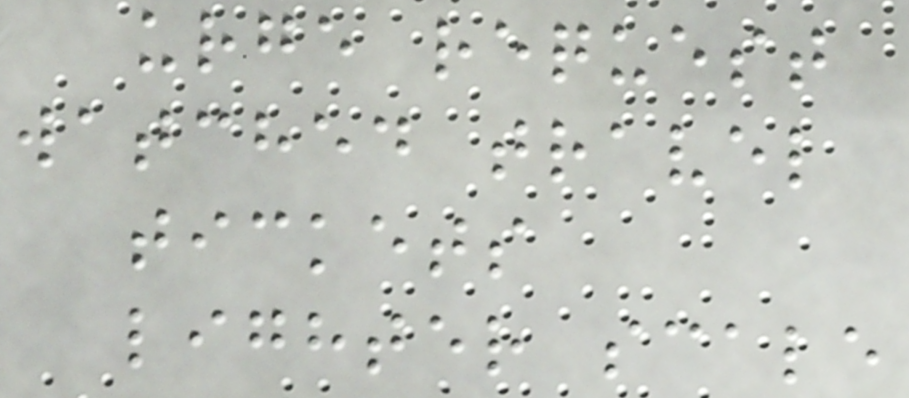urge request
watched travel
tickets
lighter scale
